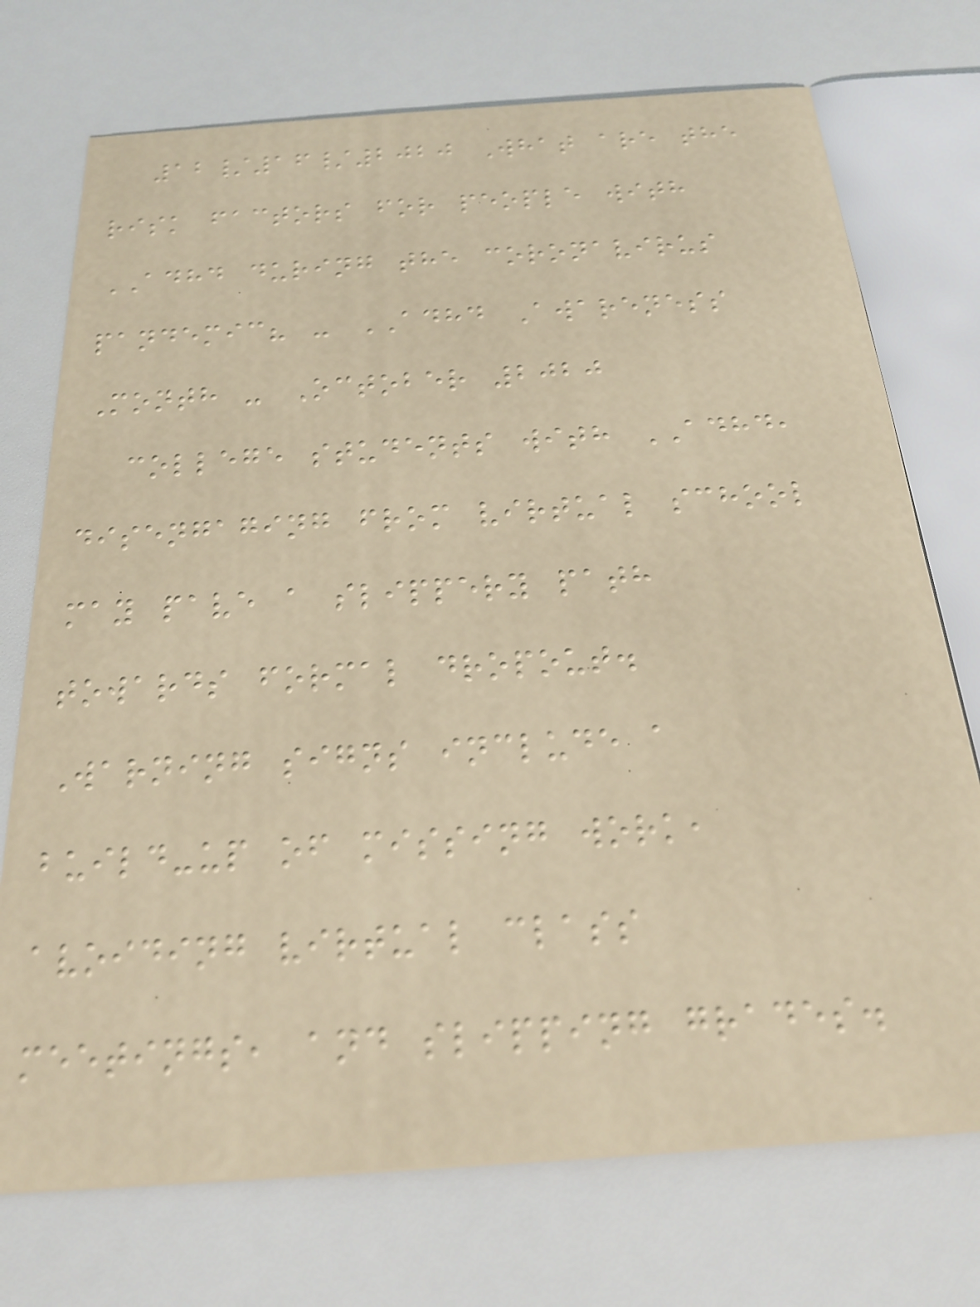12/16/2020 What are the
risk factors for people with
ADHD during the coronavirus
pandemic? - ADHD Awareness
Month - October 2020
college students with ADHD,
disengaging from virtual school
may pave a slippery path
towards formal dropout.
Warning signs include a
build-up of missing work,
avoiding virtual class
meetings, and slipping grades.
